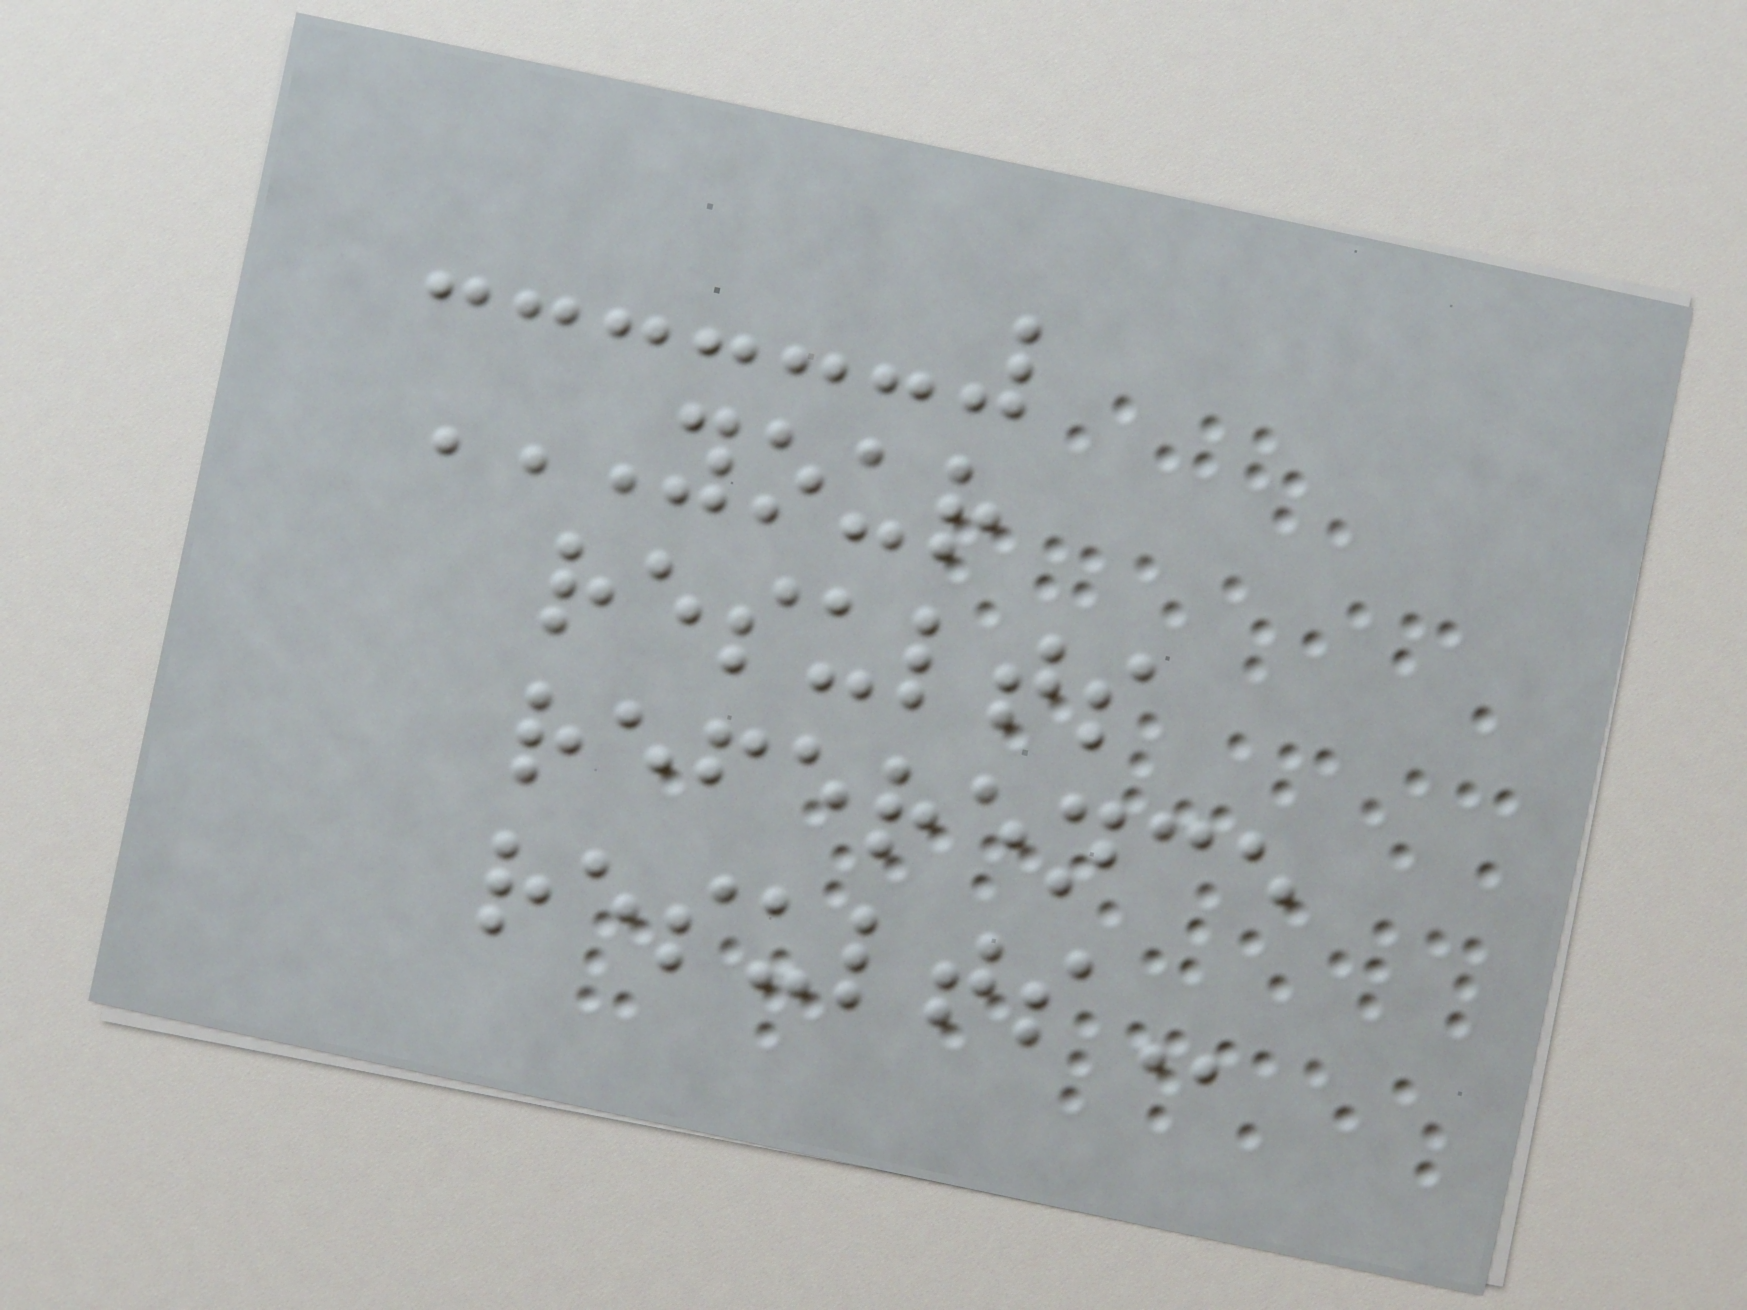YOUR
RESULTS
REFERENCE
RESULTS
